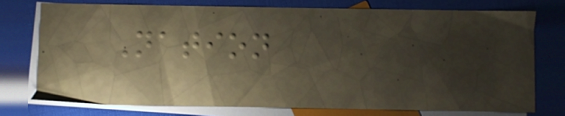Nation
